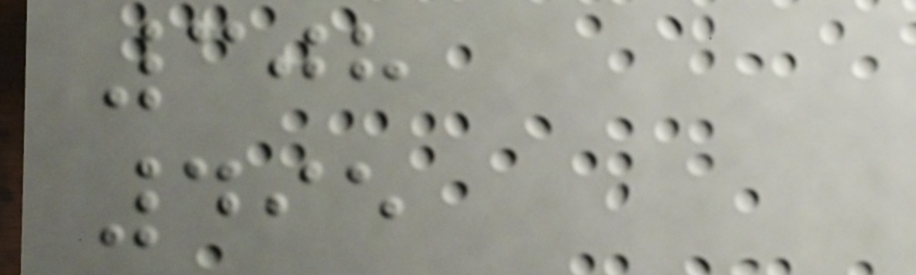308
495
